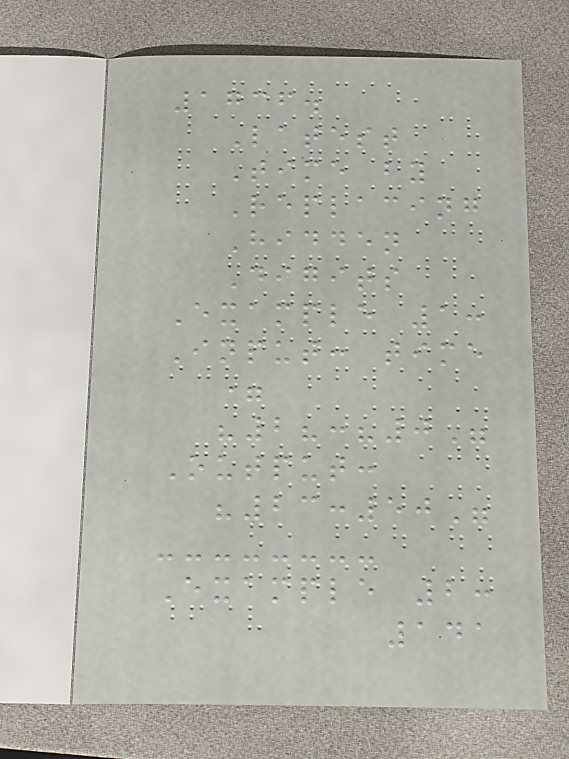1736.
Latest
Time by
Replacing
Hidden
Digits
Example 1:
Input: time
=
"2?:?0"
Output:
"23:50"
Example 2:
141
